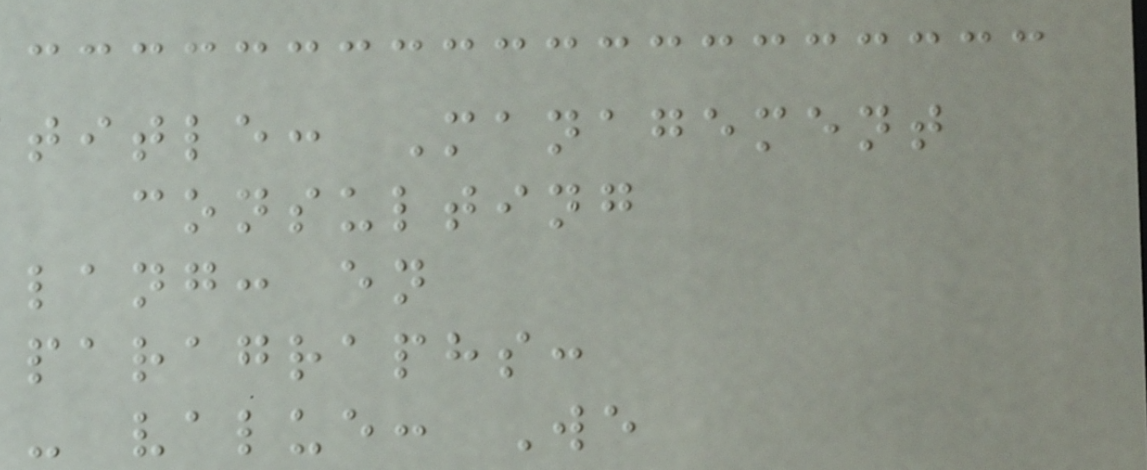title: Management
consulting
lang: en
paragraphs:
- value: We
